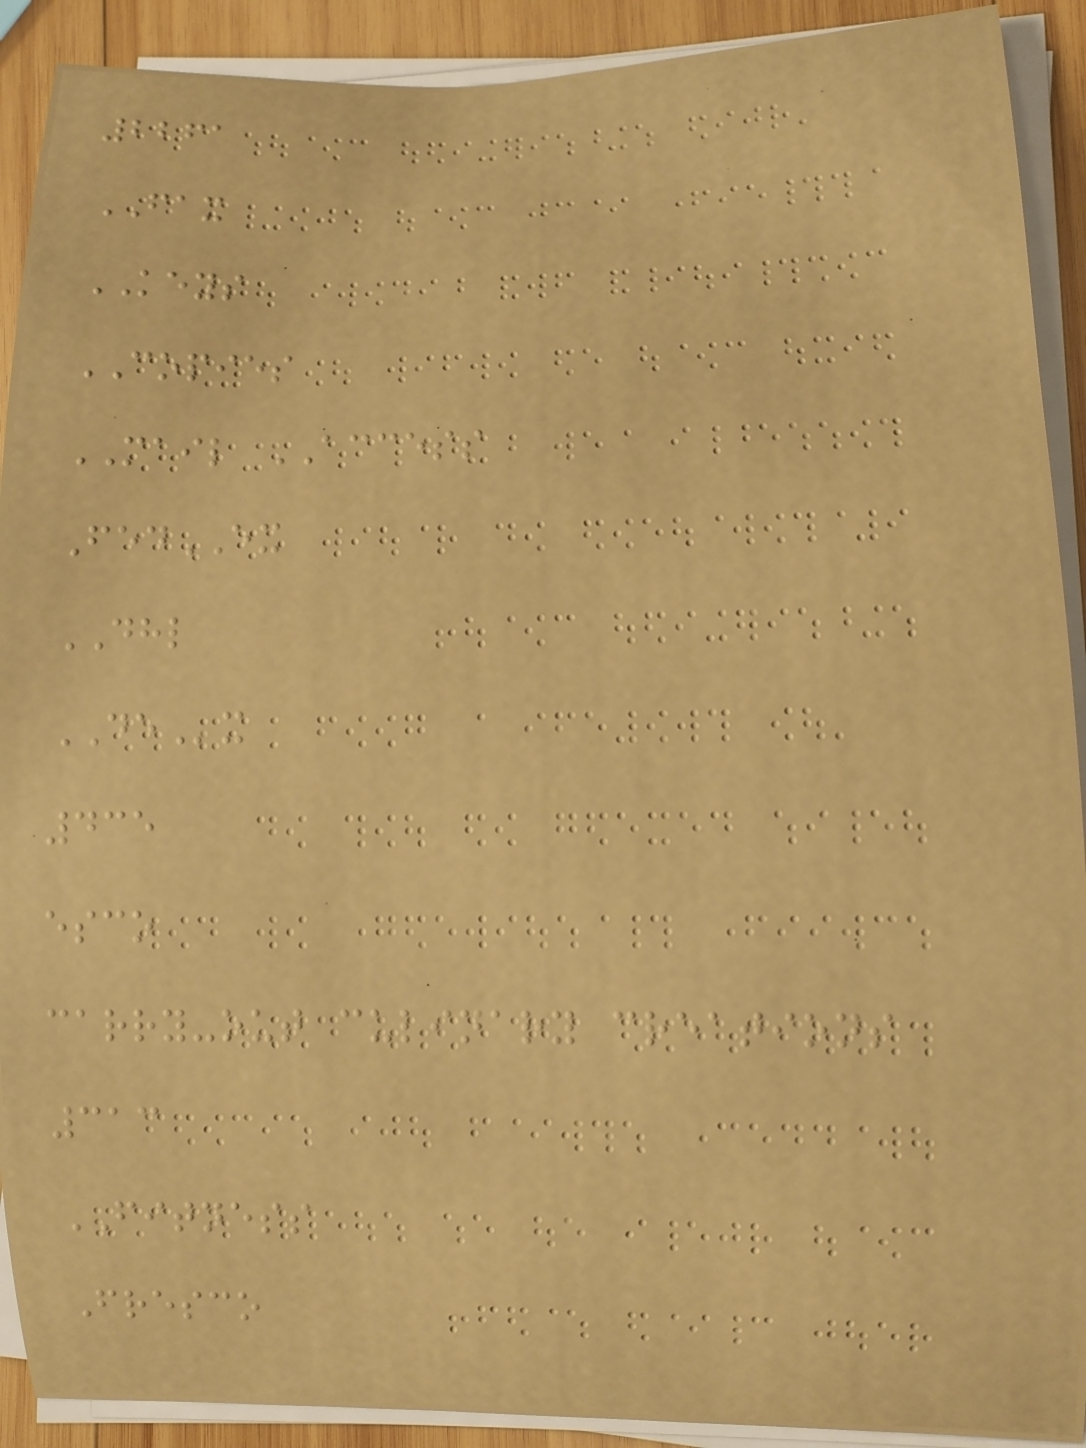2261
FAX
KEYS
COPIES
MAIL ACCESS
FedEX
DHL
DEx
435
esco
carry-out culinary creations
313
FITNESS
Fresco
